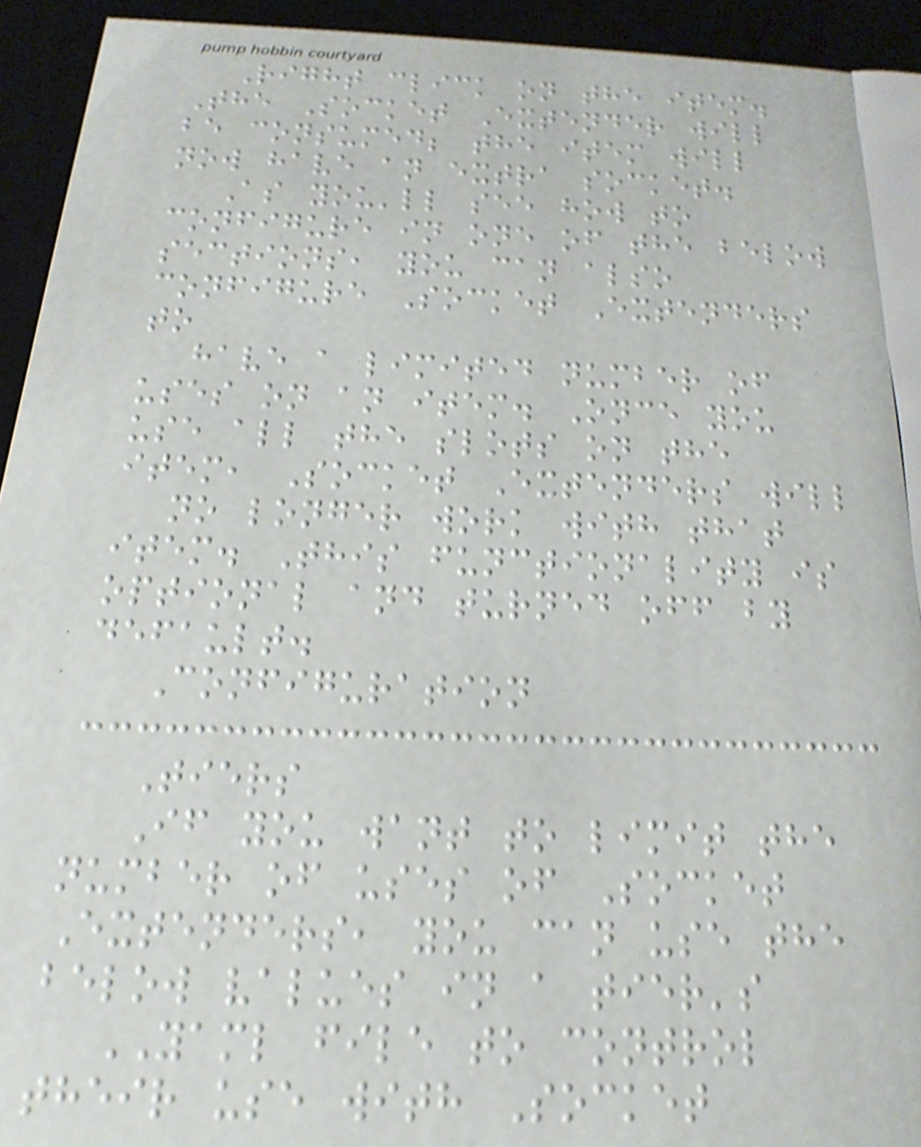Right click on the item.
The Socket Extender will
be consumed; the item will
now have an extra socket.
As you'll see how to
configure in one of the below
sections, you can also
configure Socket Extenders
to
have a limited number of
uses on an item. Once you
use all the slots on the
item, Socket Extenders will
no longer work with that
item. This functionality is
optional and turned off by
default.
Configuration
Tiers
If you want to limit the
number of uses of Socket
Extenders, you can use the
below values in a tier's
YAML file to control
their use with Socket
